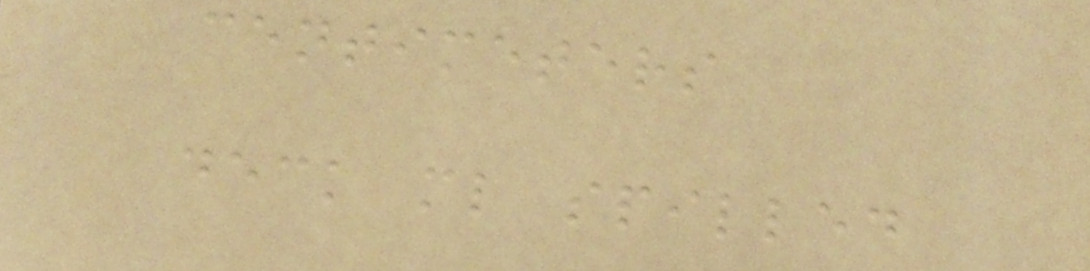centimeters
deck ml spilled
